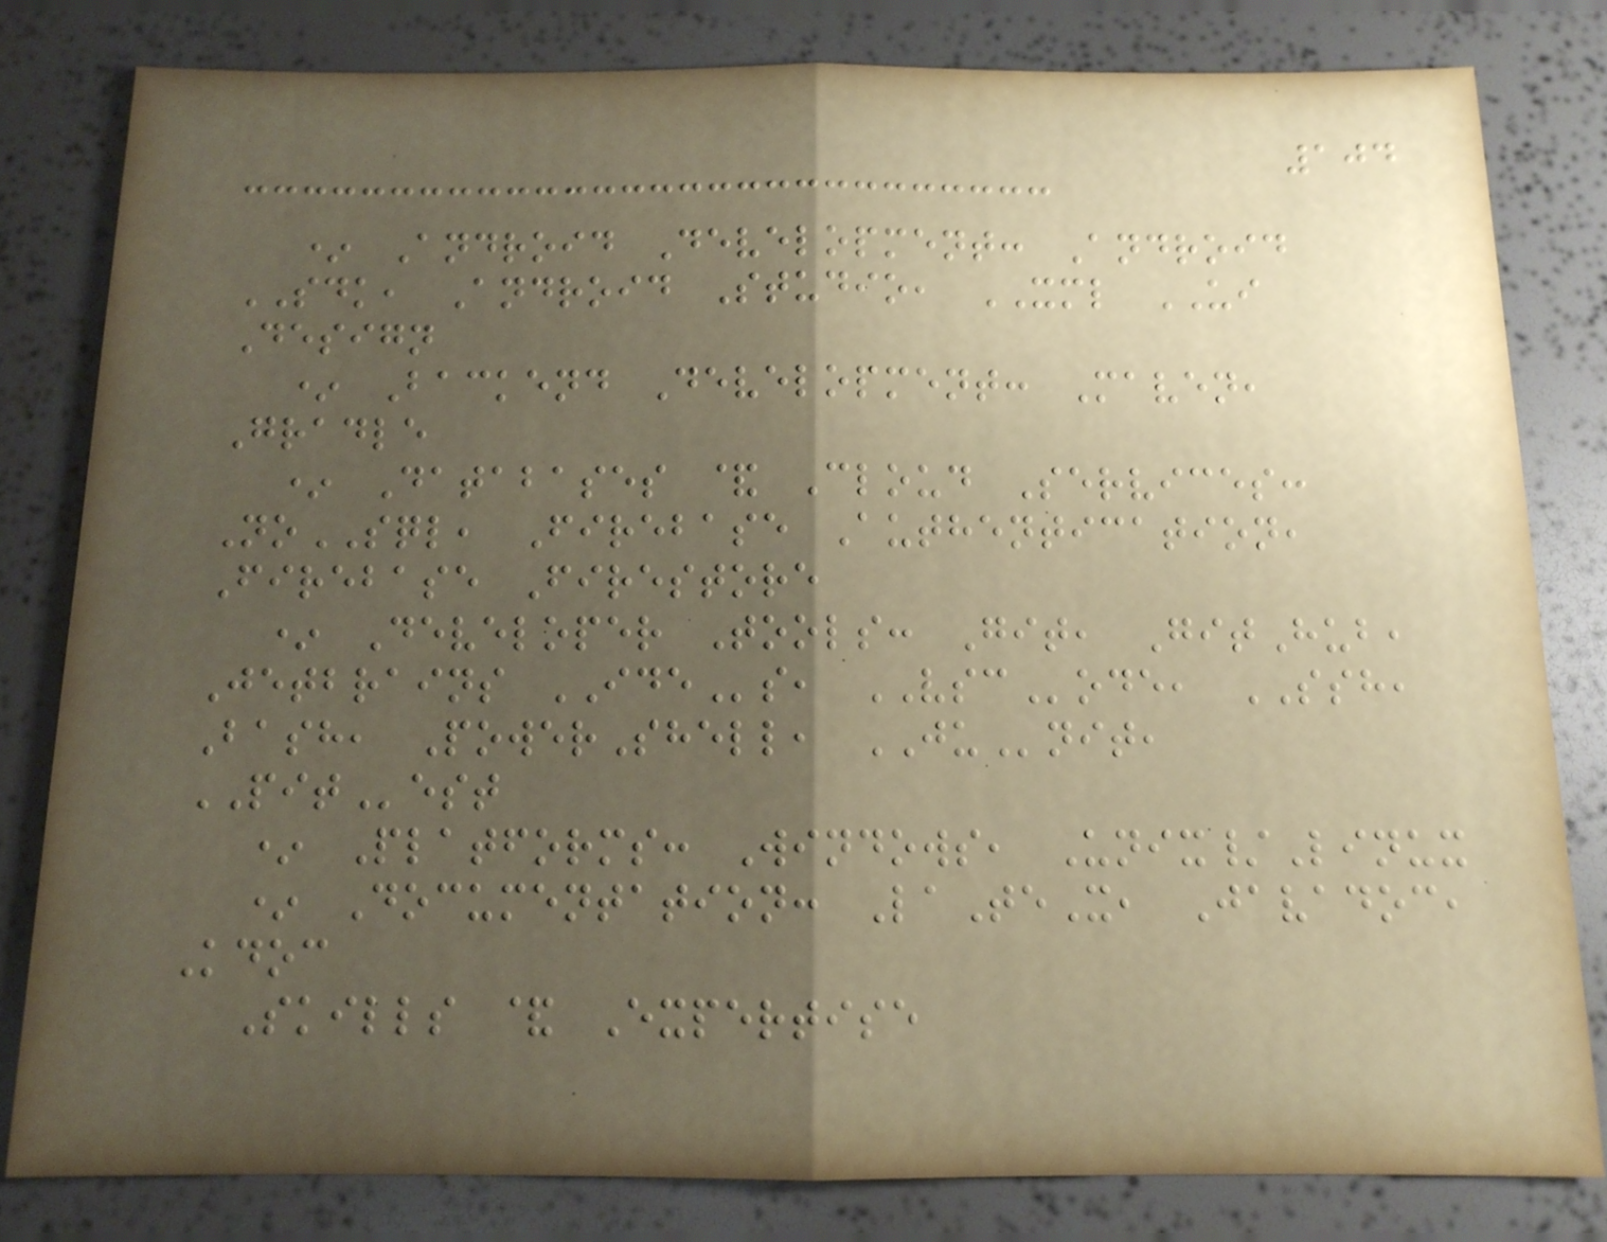104
* Android Development: Android
SDK, Android Studio, XML UI
Design
* Backend Development: Maven,
Gradle
* Databases & Cloud Services:
NoSQL, Firebase Authentication,
Firebase Firestore
* Developer Tools: Git, GitHub,
Jetbrains IDEs, VSCode, SSH,
Bash, PowerShell, JUnit,
PITest
* Platforms: Windows, Unix/Linux
* Documentation: LaTeX, Javadoc,
Kdoc
Skills & Expertise
